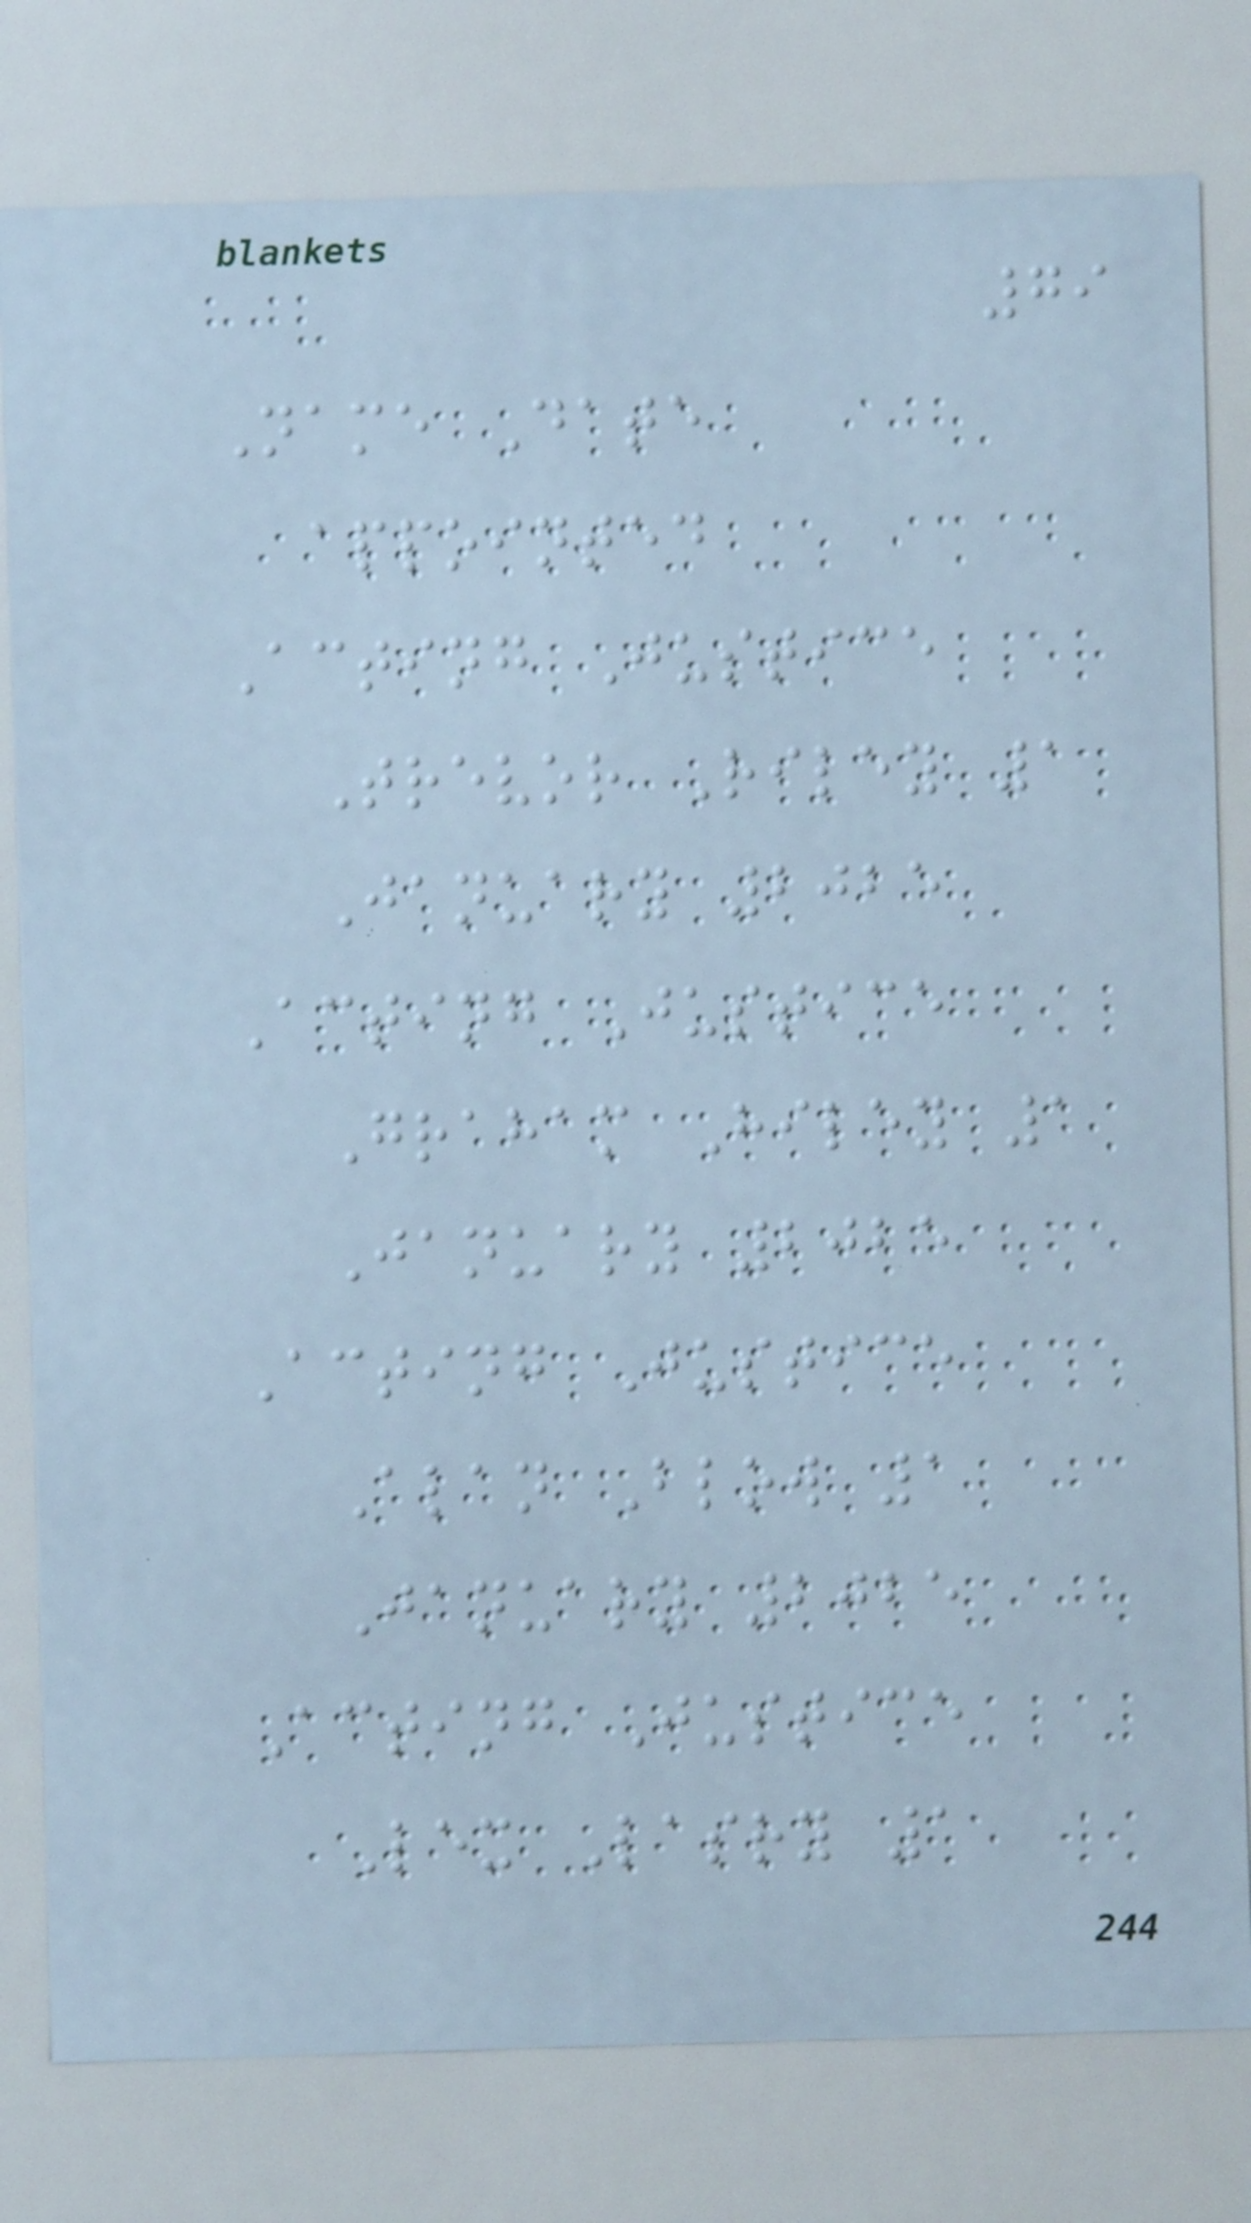79
Name Date
appointed
Acting Justice
Trevor Riley 1
January 2025
Acting Justice
Graham Hiley 1
January 2025
Acting Justice
Alan Blow 1
January 2025
Acting Justice
Lex Lasry 1
